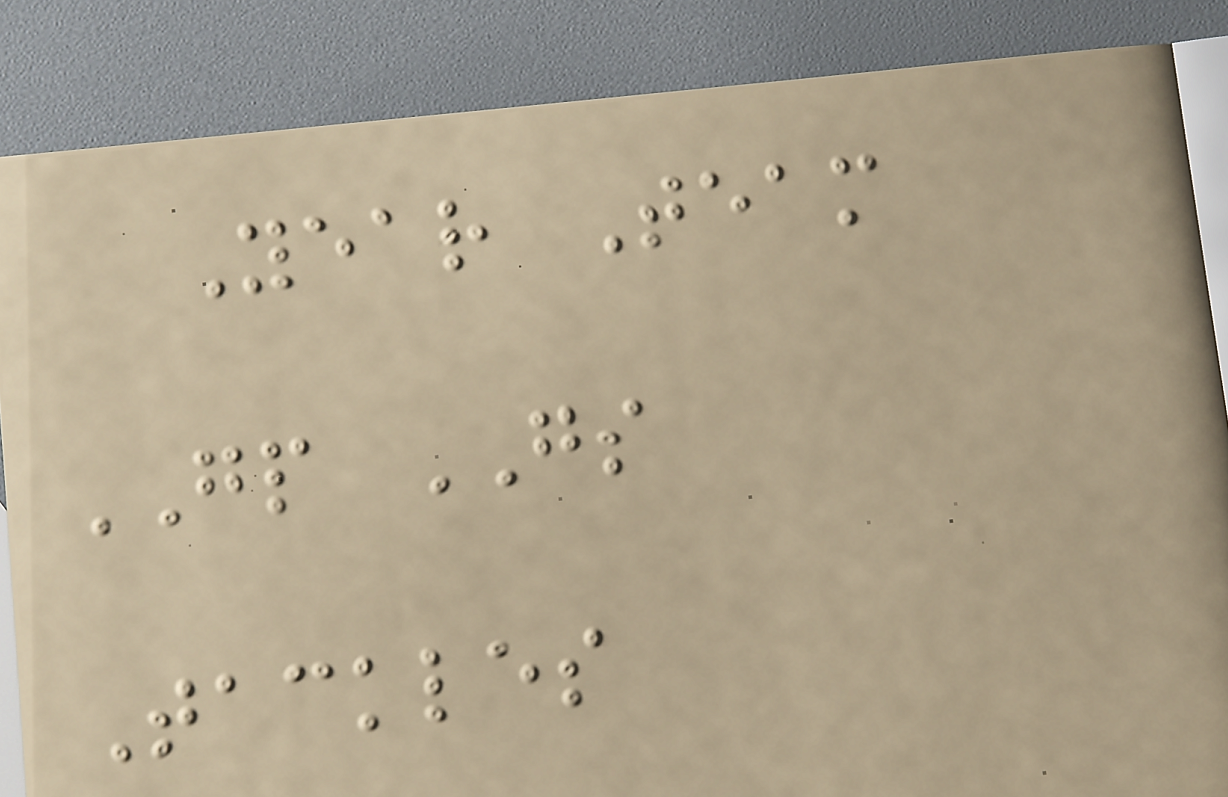Year Team
GP GS
Tackles
